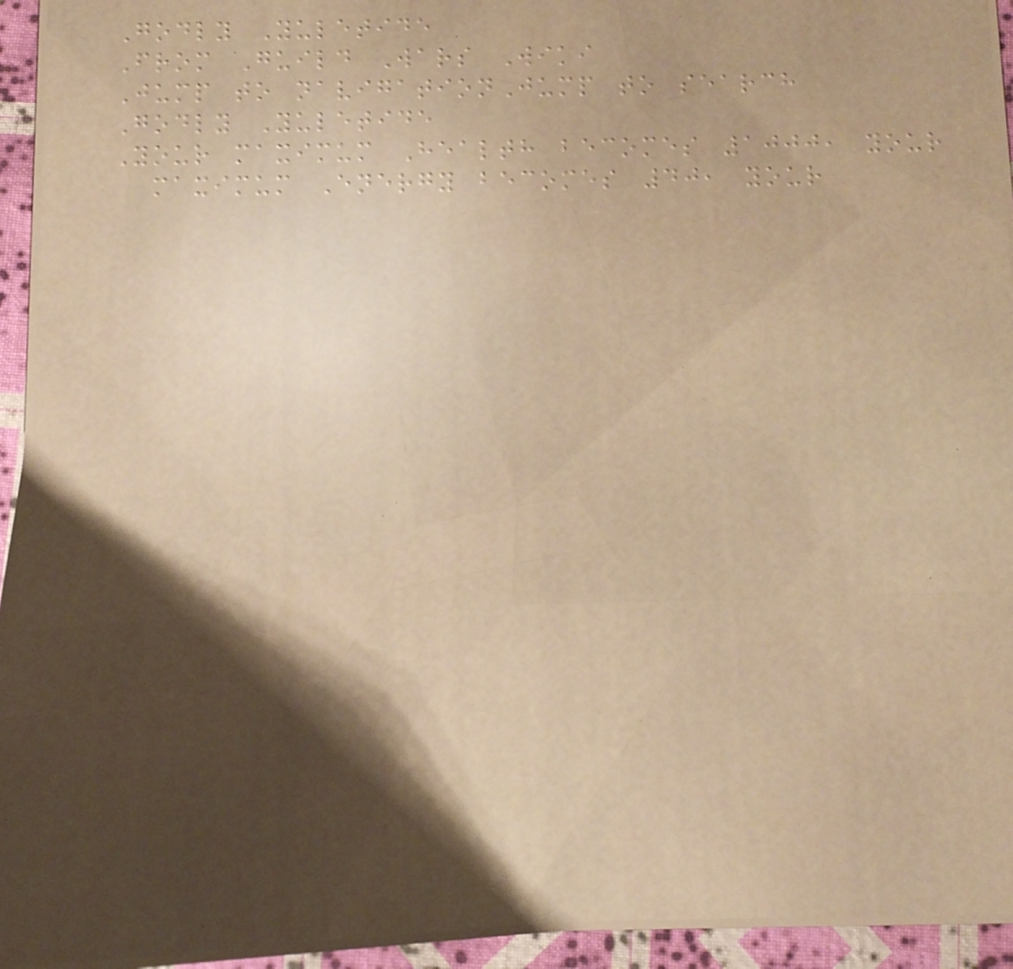Godly Yuletide
From Guild Wars Wiki
Jump to navigationJump to search
Godly Yuletide
Your maximum Health becomes 1000, your
maximum Energy becomes 40, your
